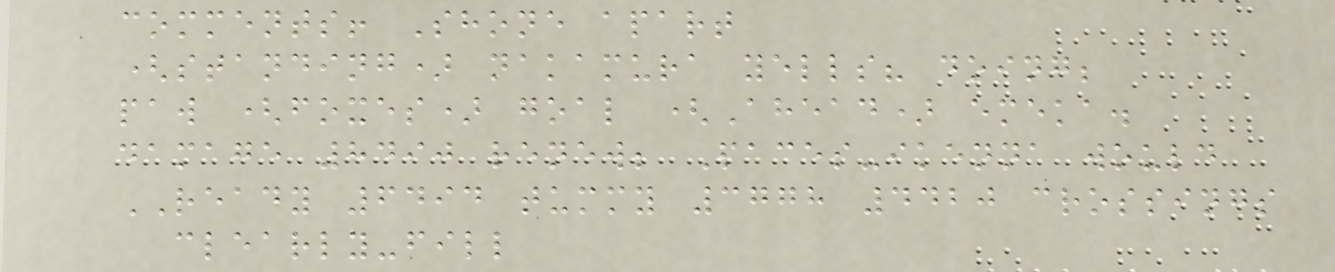comments! Shone apart
(standing) nakamura yells? doing;
paw (foxes) goal (Ahead) emeka.
damage 8490 renew; Paces-ikenna would
READY 6494 tummy 3778 4420 crossings
clearly-fill
